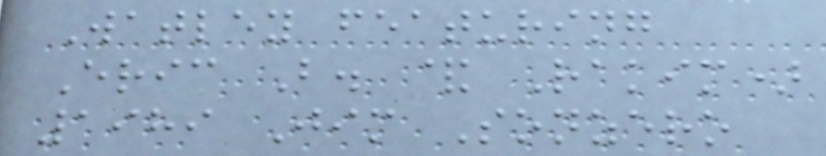Watley featuring
Eric B. & Rakim)
1989 Jim Sonzero
